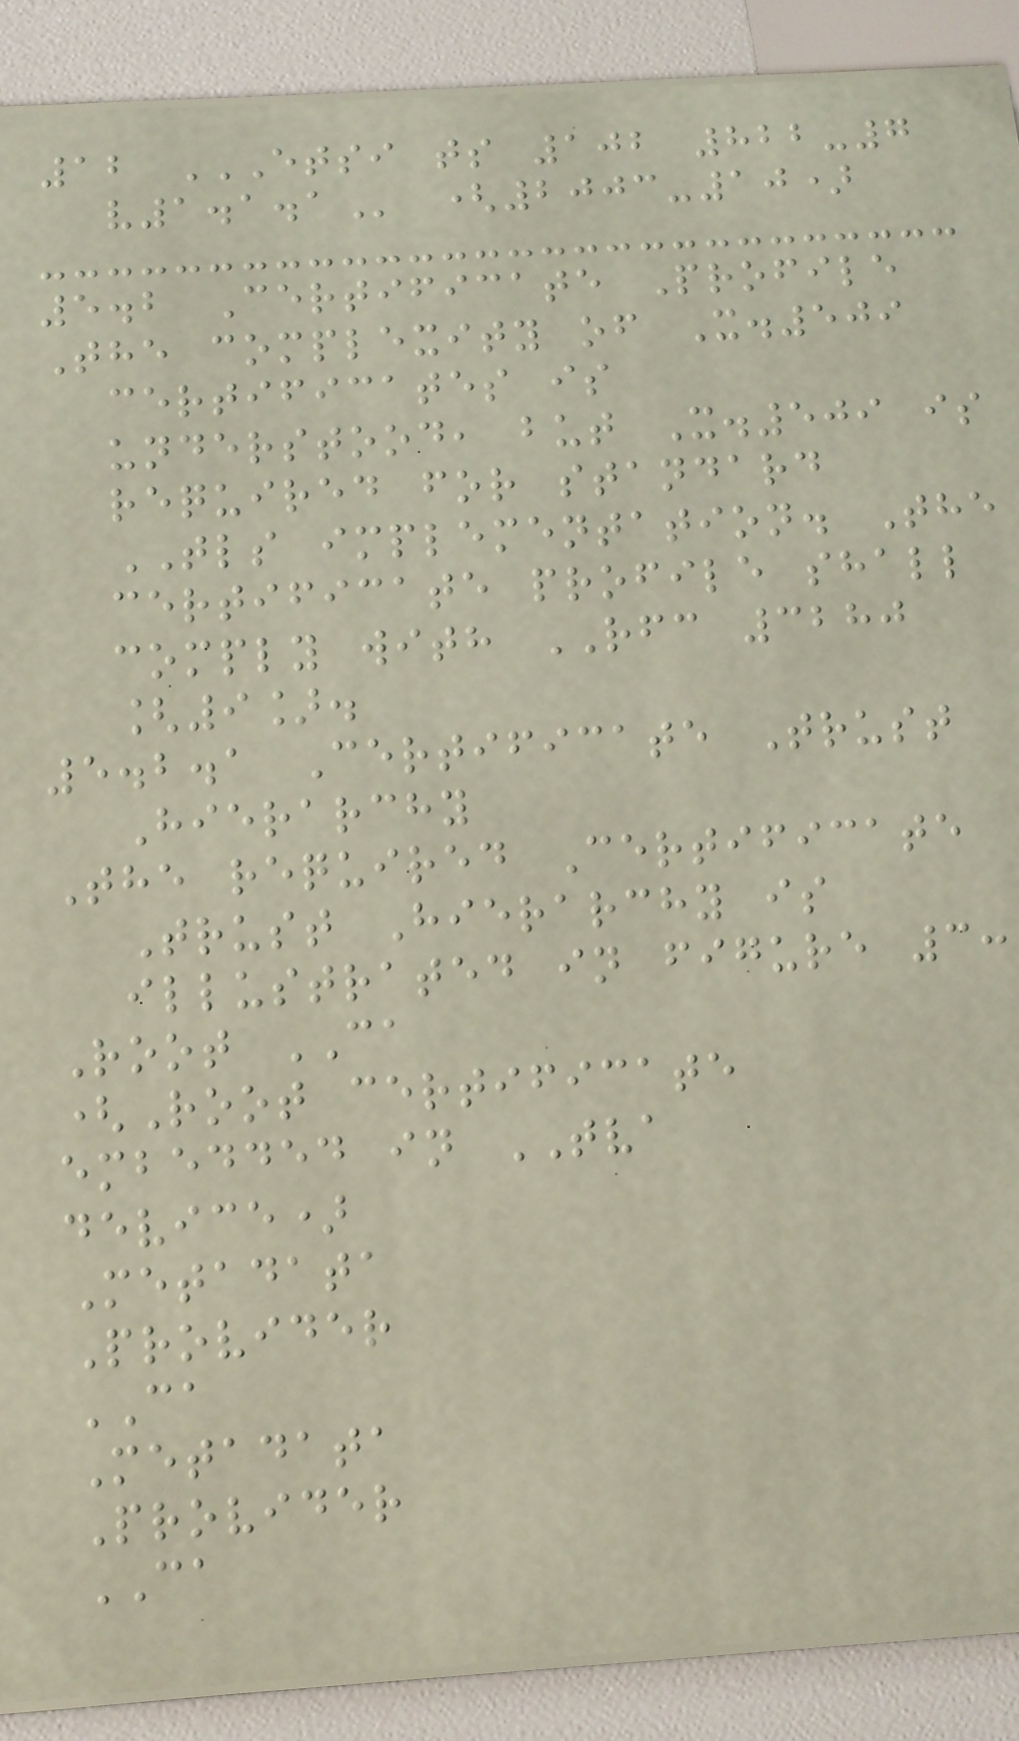12 ETSI TS 102 822-7
V1.1.1 (2003-10)
5.2 Certificate Profile
The complexity of X.509
certificates is
understood, but X.509 is
required for standard
TLS implementation. The
certificate profile shall
comply with RFC 3280
[9].
5.2.1 Certificate Trust
Hierarchy
The required Certificate
Trust Hierarchy is
illustrated in figure 3:
Root CA
(Root certificate
embedded in TVA
device)
Metadata
Provider
CA
Metadata
Provider
CA
